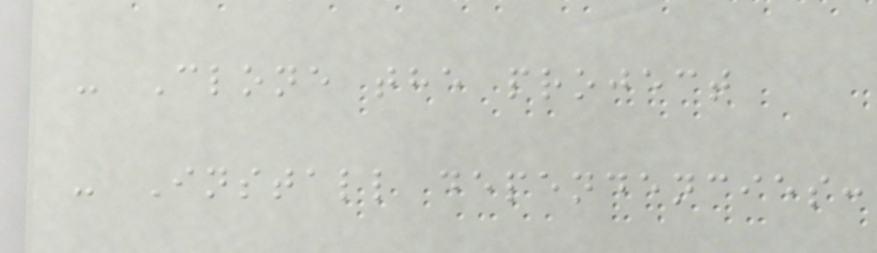- Clone the project
- Install dependencies:
